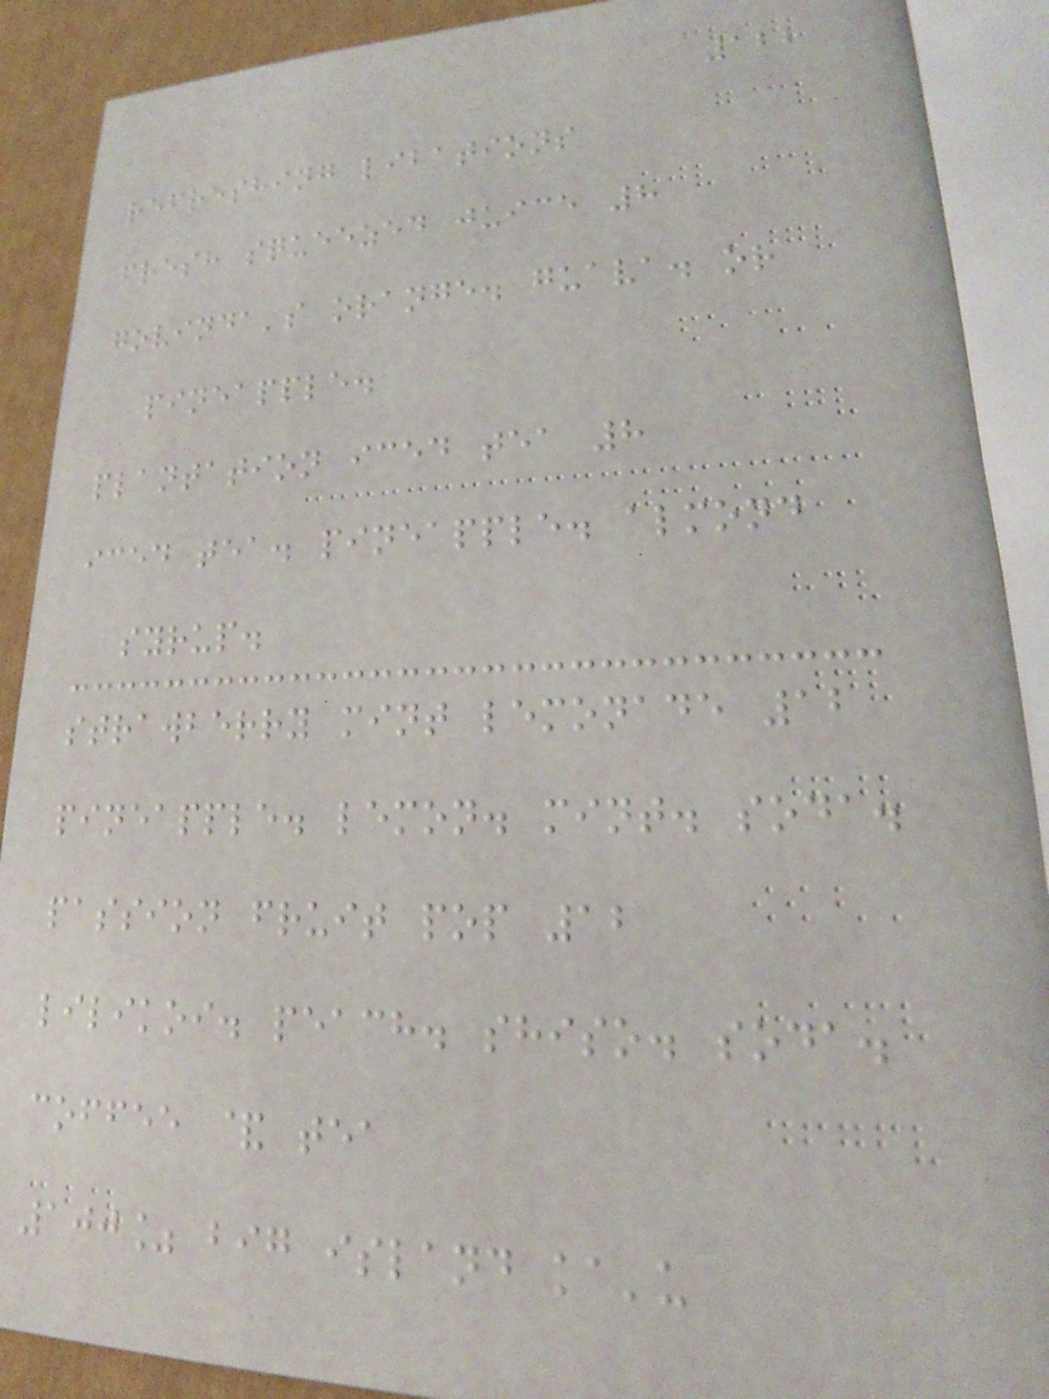122
refreshing libations
fresh squeezed juice 8
govinda's orange. guava. or
pineapple.
plantation iced tea 8
iced tea. pineapple. almond
syrup.
strawberry mint lemonade 12
pineapple. lemon. mint. soda.
passion fruit pop 12
lilikoi. peach. shiso. soda.
coffee & tea
100% big island ka'u
